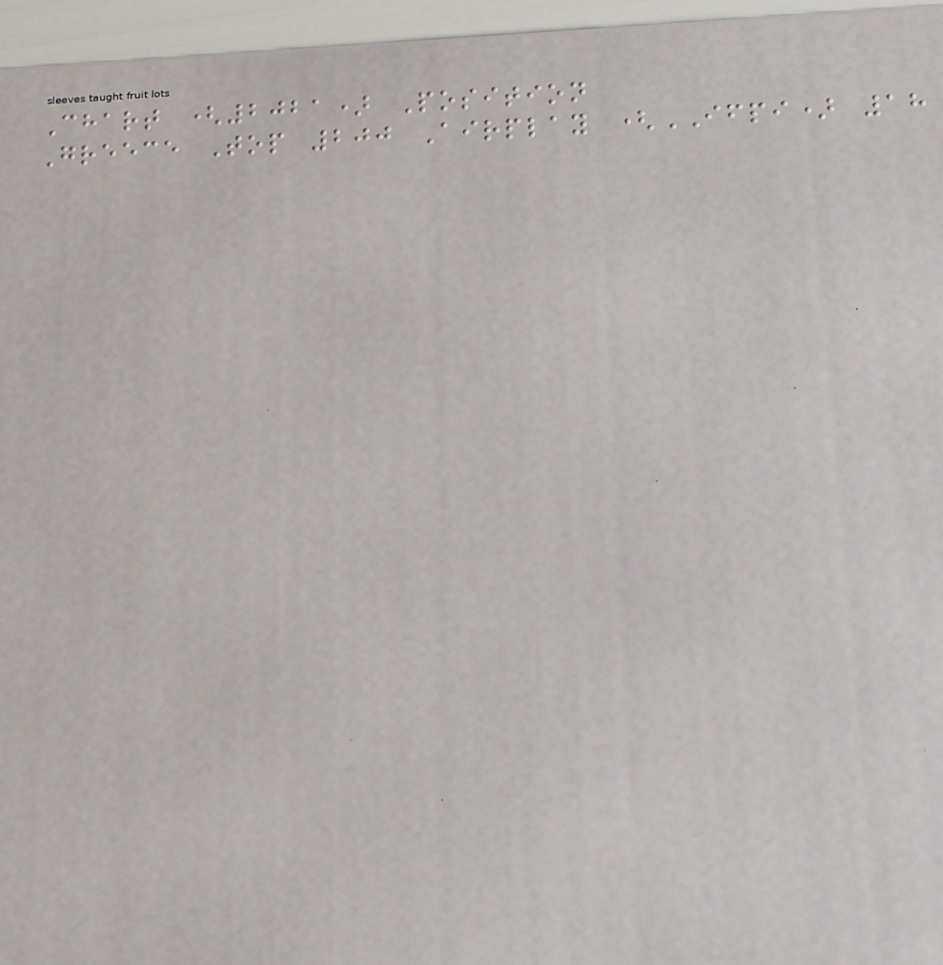Chart (2021) Position
Greece Top 200 Airplay (IFPI) 18
